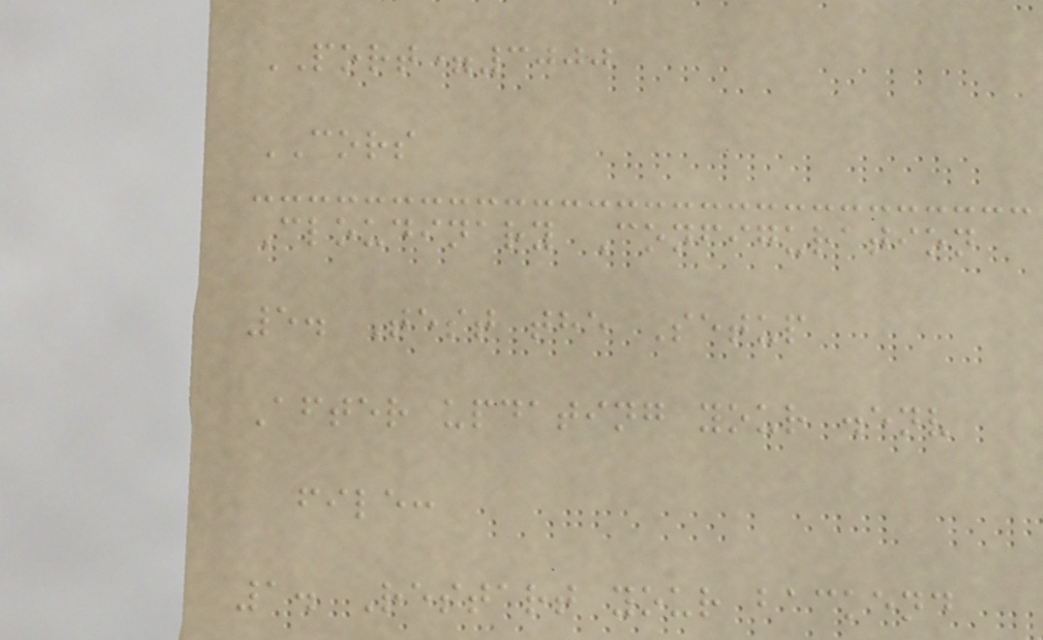PORT=3000
CORS
Cloudinary Configuration
5. Test the Setup
After updating your .env
file:
1. Restart your backend
